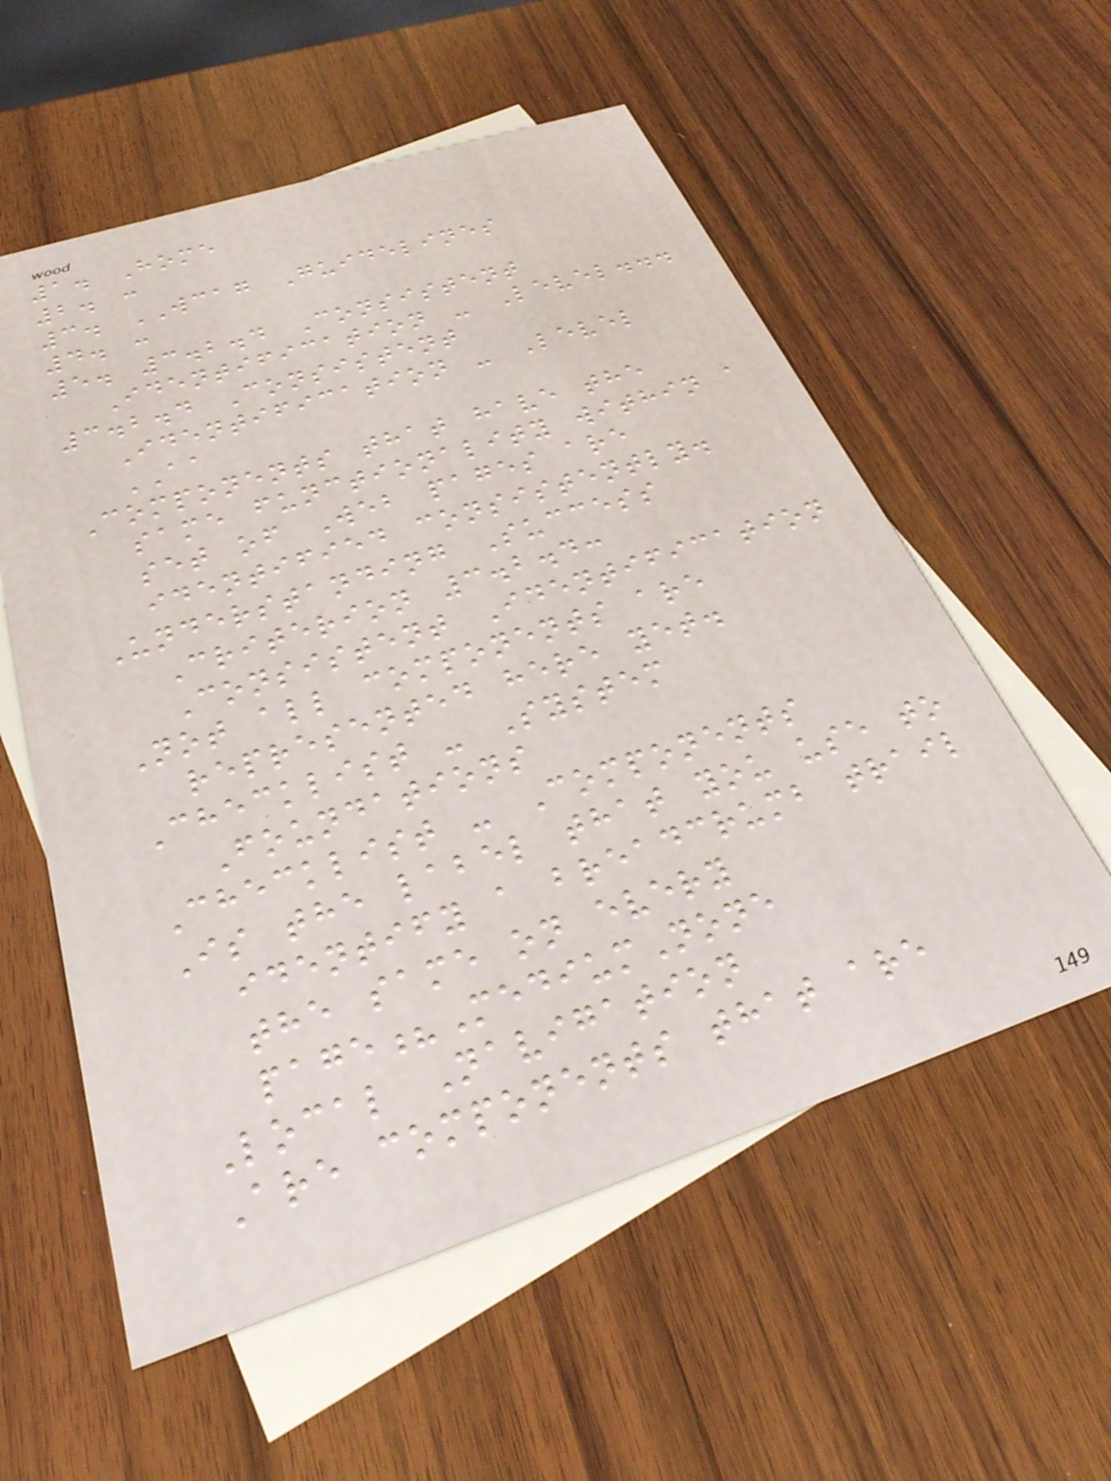1. Home
2. :
3. WCAG Guidelines
4. :
5. 3.2.4 Consistent
Identification - Level...
3.2.4 Consistent
Identification - Level
AA
Components that have the
same functionality within a
set of Web pages are
identified consistently.
Understanding Success
Criterion 3.2.4:
Consistent Identification
Not all components are
represented here yet.
Checklist - System
Foundations
Checklist - Components
Is the label that you use to
identify a breadcrumb trail
the same on every
page?MediumNone
Local Navigation
Are components that are
